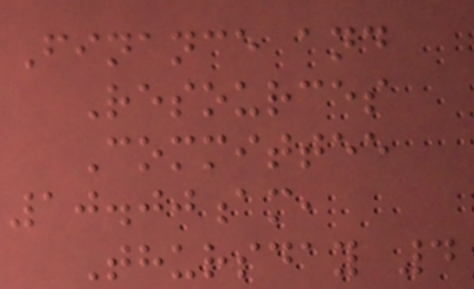Finance and
Resources
Committee
10.00am,
Thursday 4
